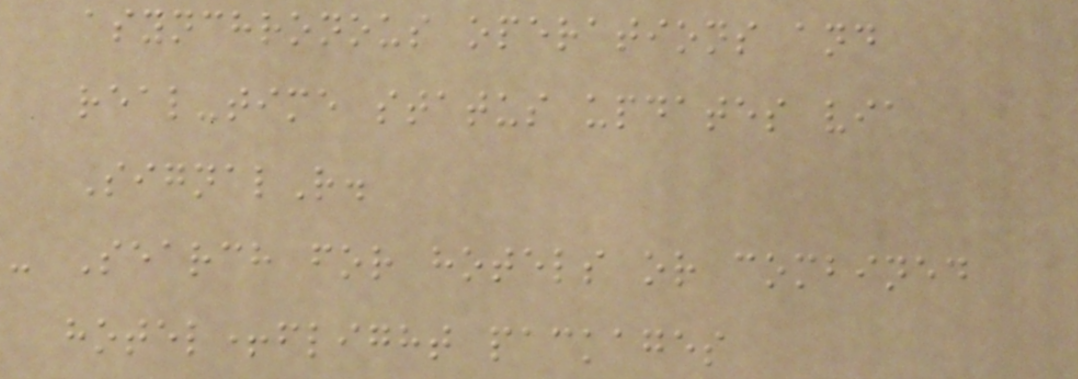asynchronous operations and
real-time status updates via
SignalR.
- Search for hotels or combined
hotel+flight packages
